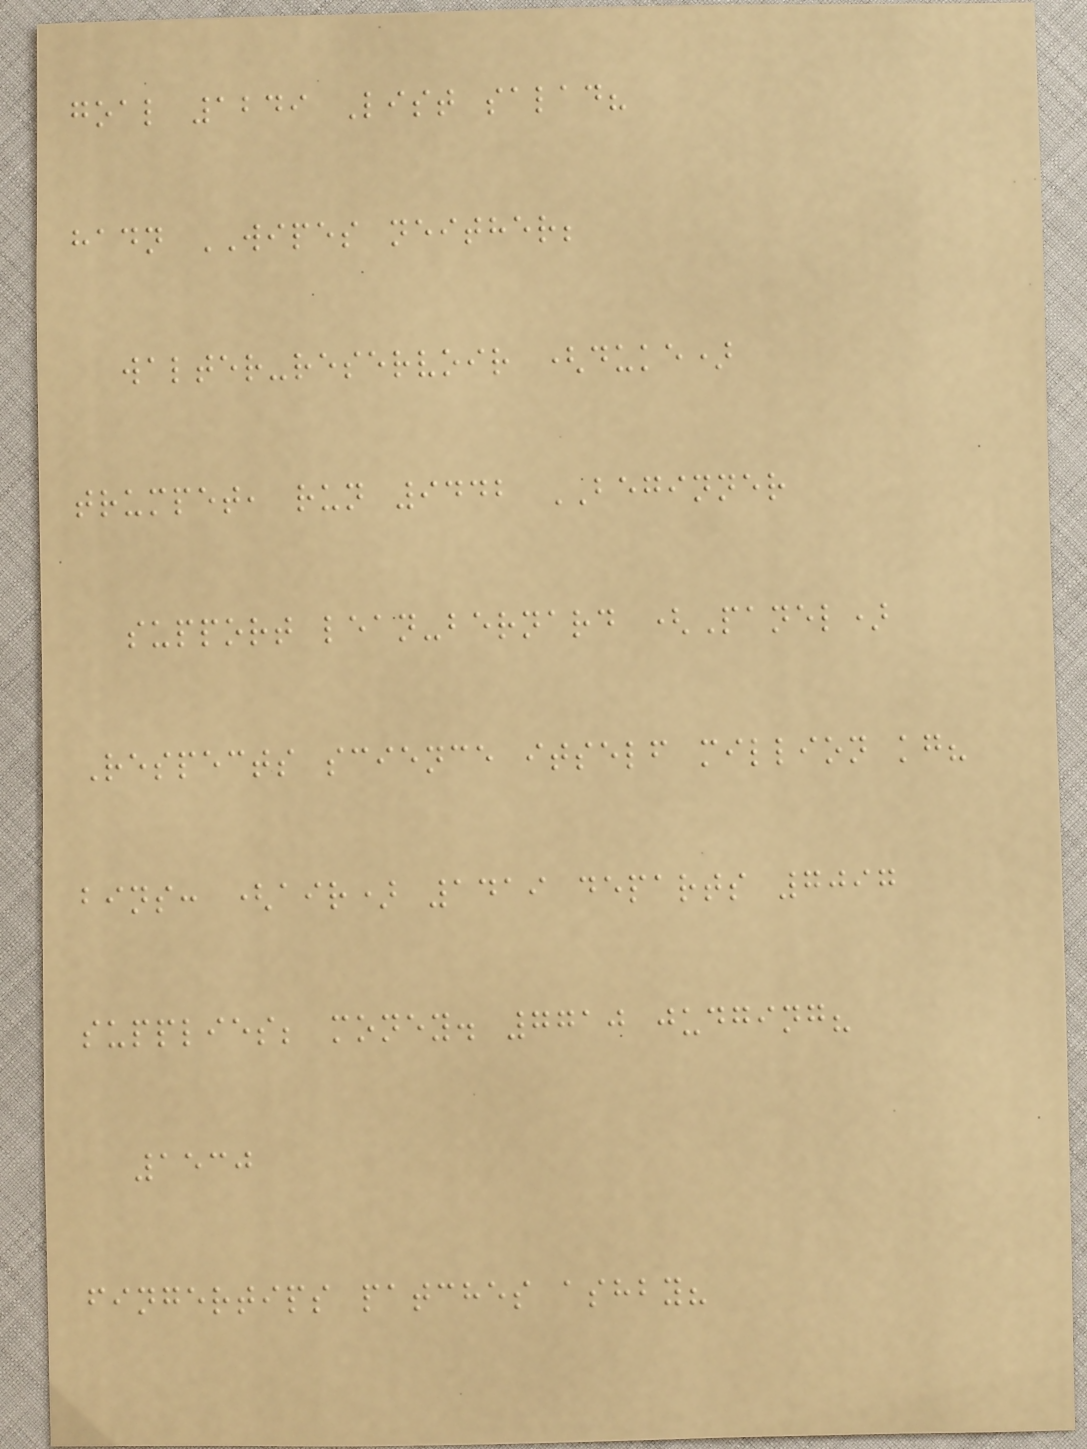goal 1249 List salad?
hadn WIPES neither;
walter-reservoir (duke)
trumpet, run 9442 BEGINNER
support lean-bernard (Panel)
Respects science itself million kg?
bins: (air) 1419 departs 7097
supplies; money. 7710 judging?
1530
fingertips patches ashby?
